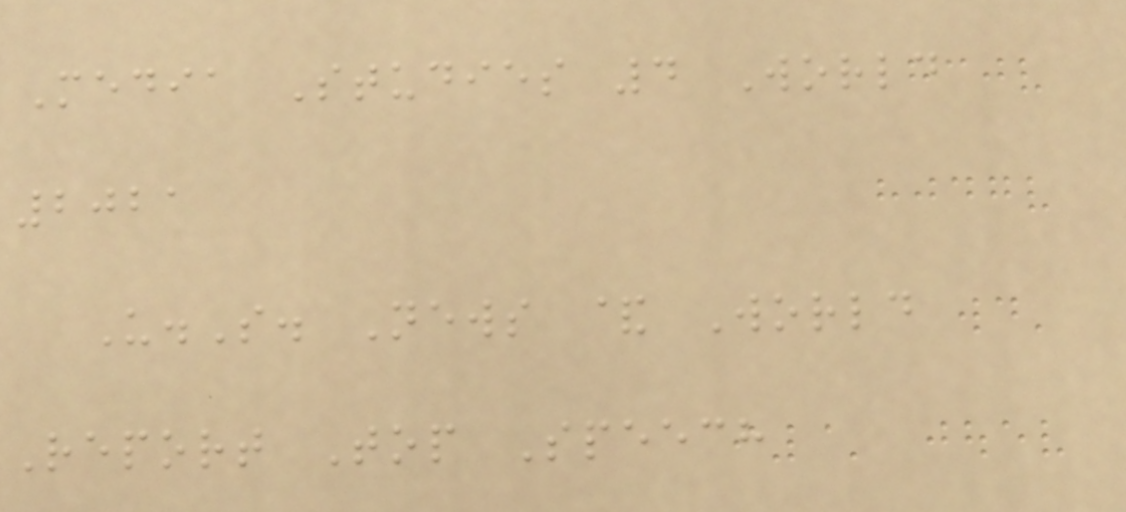Media Studies 4 World
2021
U.S. News & World
Report Top Speech
